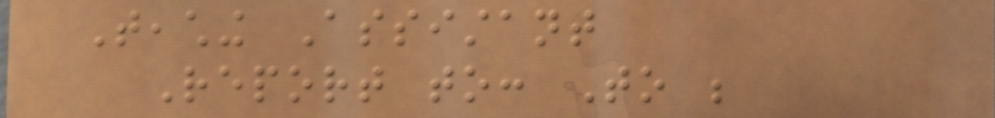Teaching Assistant
Report to: To be
